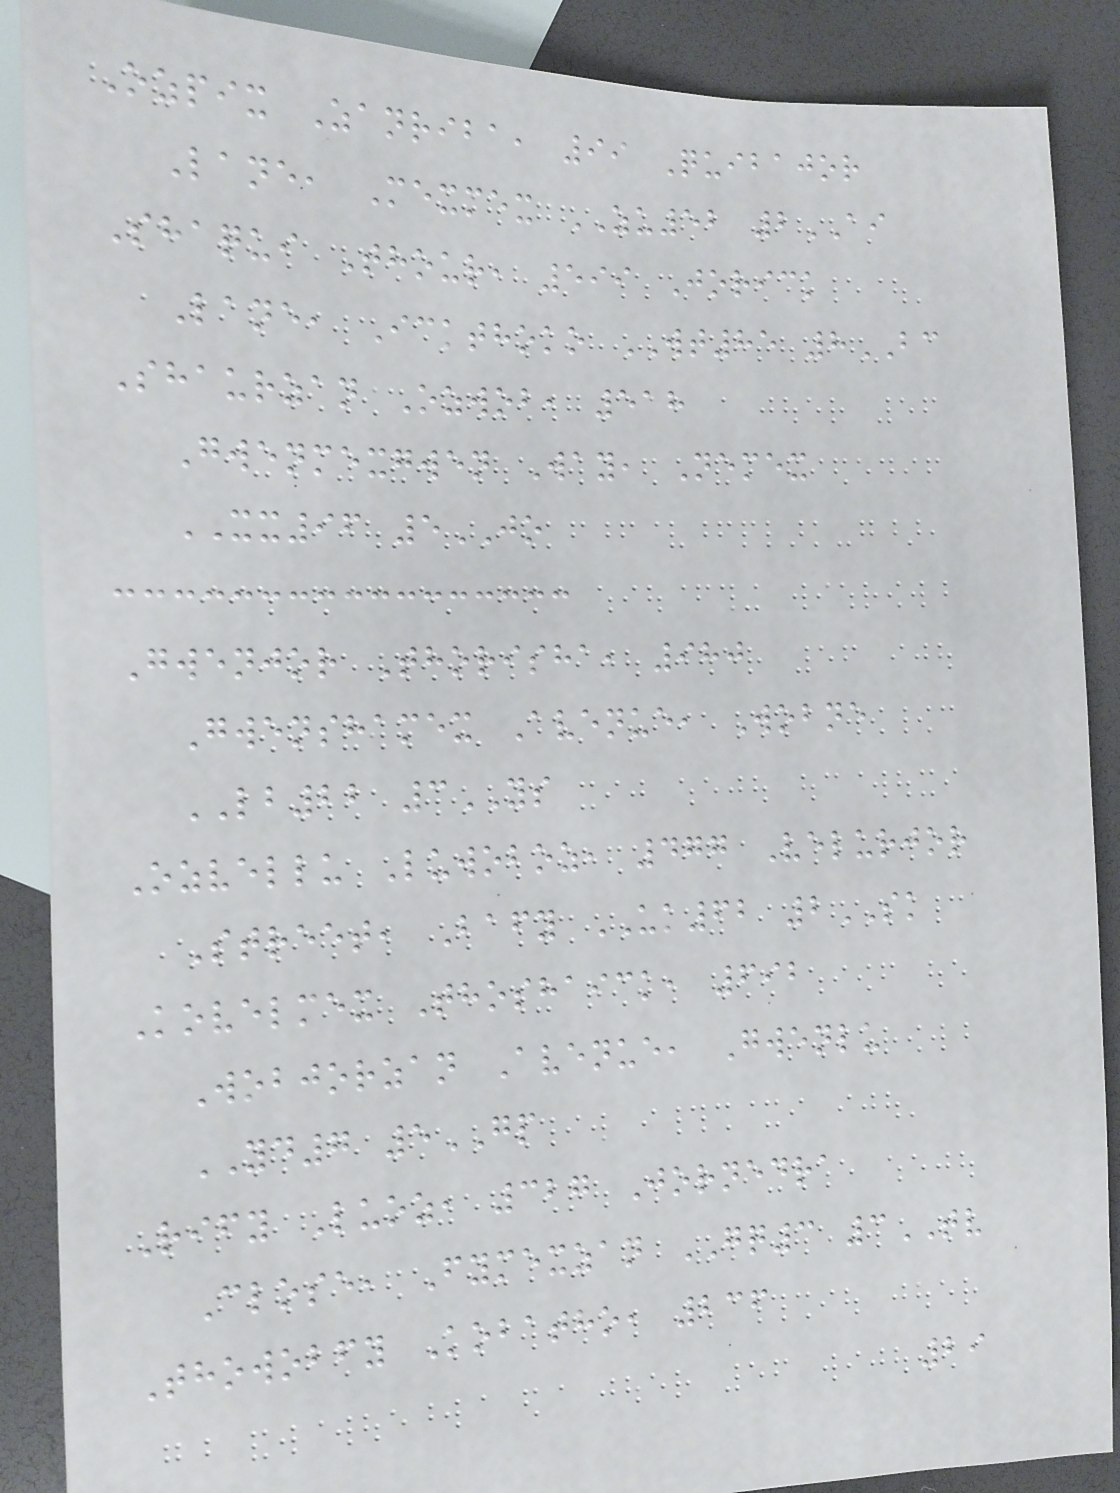Ozpix Zanriba, 99 Quibajor
Lane, Mexmex ZU52 2AI
Shaqui Thour, 599 Jorick
Lane, Ickthoko WT85 8BC
Shaurzan Ozwob, 518
Gwenmexgwen Way, Nemex
XX96 5JO
Gwenjor Thorisha, 980
Gwenshamex Avenue, Wobne
LB22 3YS
Ozvellu Luwoboz, 477 Velurjor
Street, Bafy UK62 2SK
Kovelmex Thoshaick, 692
Wobjorzan Avenue, Gwenlu
YD7 5GP
Rify Luoz, 327 Jornedra
Close, Fymexzan GQ3 3TV
Thowobfy Kobatho, 236
29
